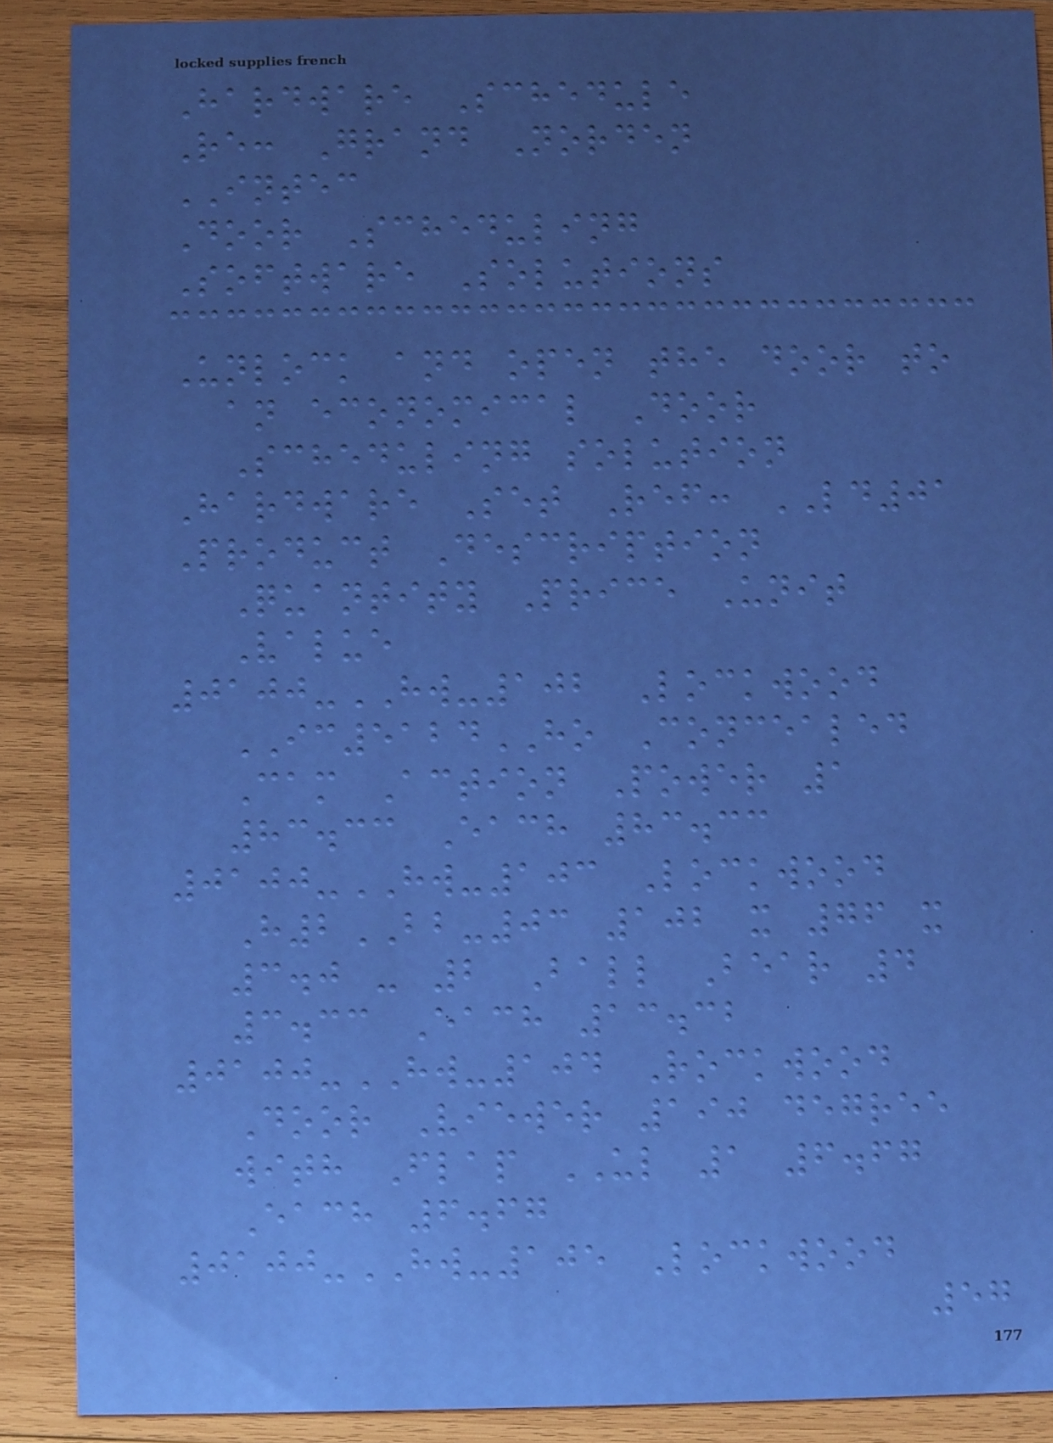Hardware Schedule
Re: Grand Norden
INTEC
Door Scheduling
Software Solutions
Unlock and open the door to
an economical Door
Scheduling solution
Hardware Set Ref: LD01
Product Description
Quantity Price Unit
Value
0100-HW-102 Lockwood
IC5124HO Concealed
Cam Action Power 1
83.33 Each 83.33
0100-HW-103 Lockwood
H2BB-03 102 x 76 x
3.0 - 2 Ball Bear 4
3.33 Each 13.32
0100-HW-104 Rockwood
Door Viewer 190 degree
with Flap UL 1 6.67
Each 6.67
0100-HW-105 Lockwood
57
